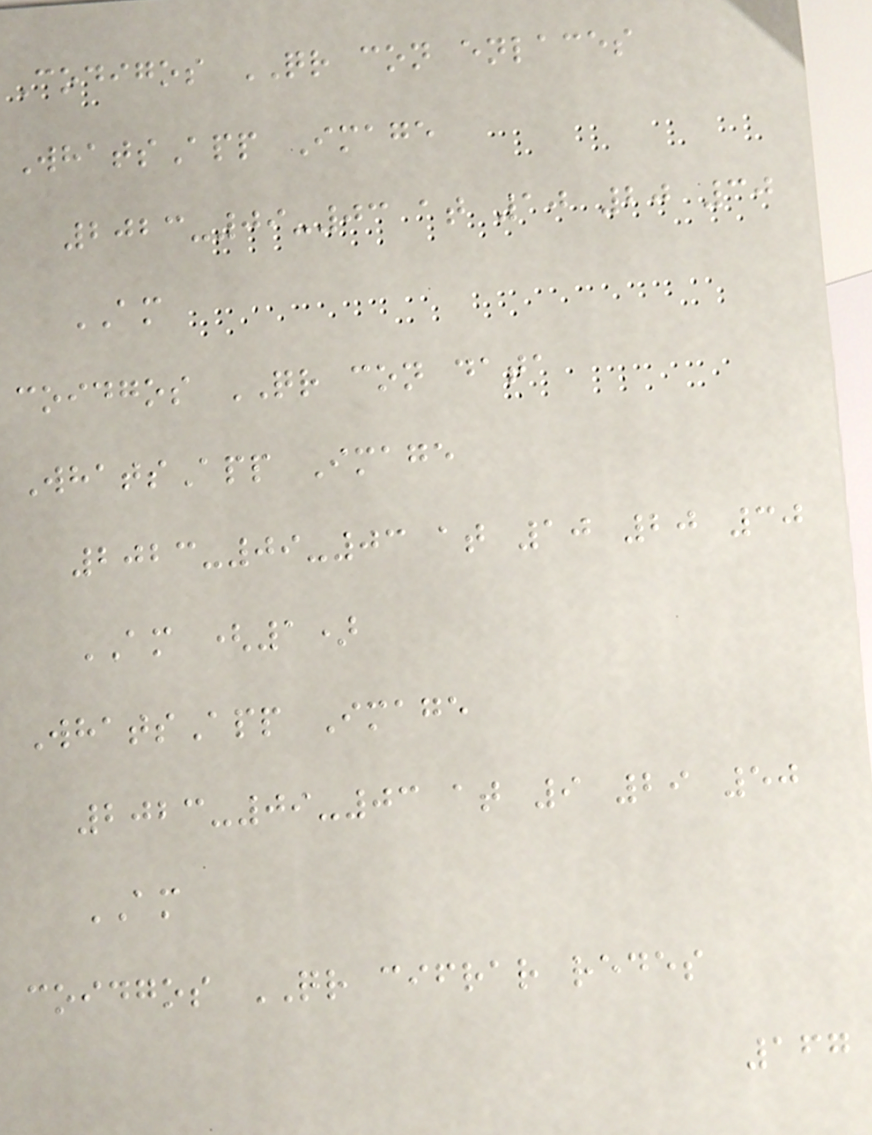Codigos QR con enlaces
WhatsApp Image
2023-09-03 at 10 20 30
AM
coidgos QR con data
WhatsApp Image
2023-09-03 at 10 20 30
AM (1)
WhatsApp Image
2023-09-03 at 9 29 50
AM
coidgos QR cifrar redes
167
